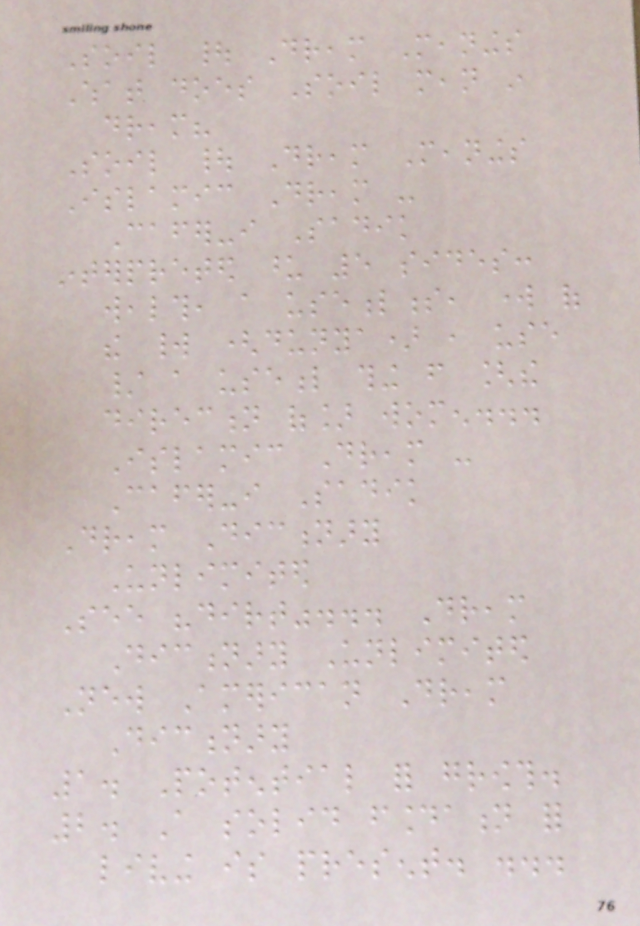Soil | Dream Meanings
What does Soil mean in
dream?
Soil | Dream Meanings
Islamic Dream -
Cafer-i Sadik
interpreted upon 5 sides:
wealth, a usefulness, work of
the world (dunya) , use
/ a useful thing from [the
direction of] women...
Islamic Dream -
Cafer-i Sadik
Dream Dictionary
Unlimited
See "dirt"... Dream
Dictionary Unlimited
New American Dream
Dictionary
1. Potential for growth.
2. A solid foundation for
living is present. ...
